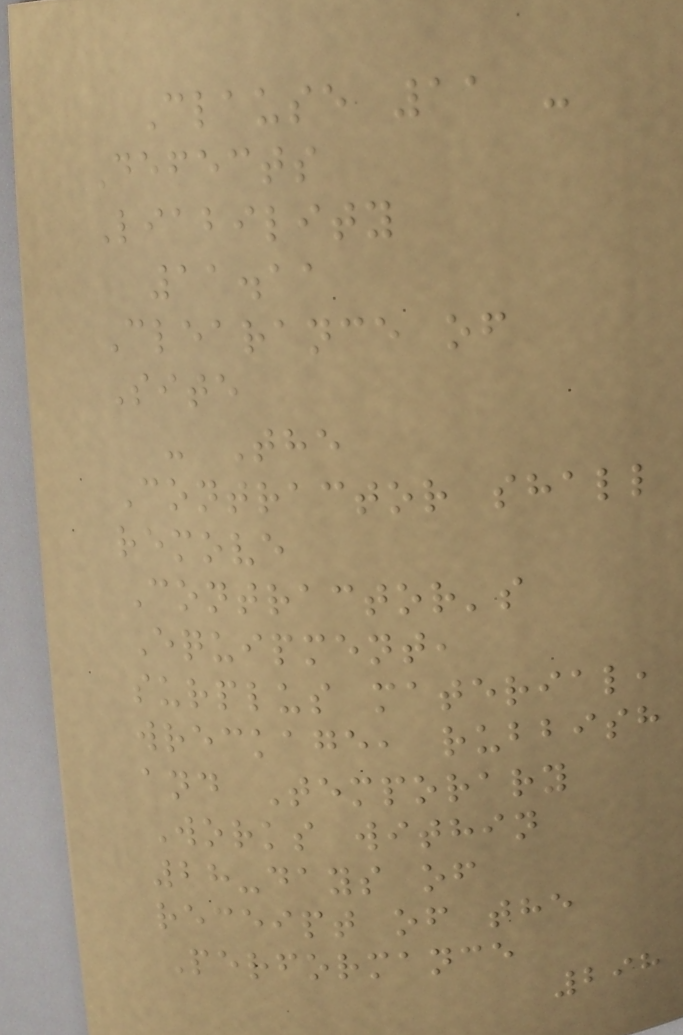Clause 11 -
Defects
Liability
11.11
Clearance of
Site
- The
Contractor shall
remove
Contractor's
Equipment,
surplus material,
wreckage, rubbish
and Temporary
Works within
28-days of
receipt of the
Performance
298
